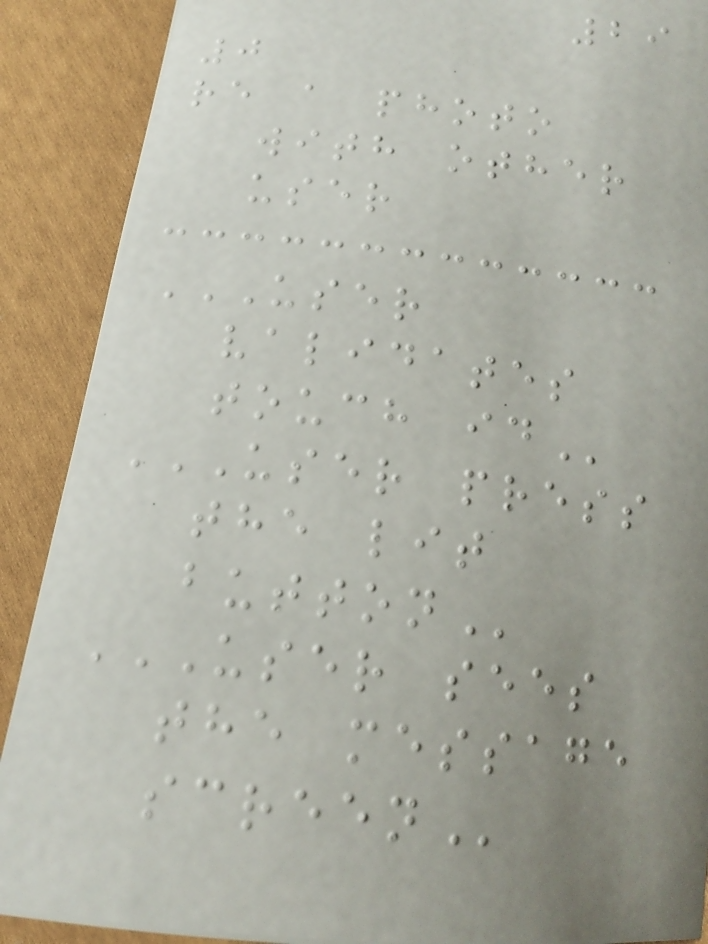29
0
re a photo
with other
user
USER
VALIDATES
TOUCH ID
USER PRESS
THE LIT
BUTTON
USER SEES
THE MESSAGE
SCREEN
